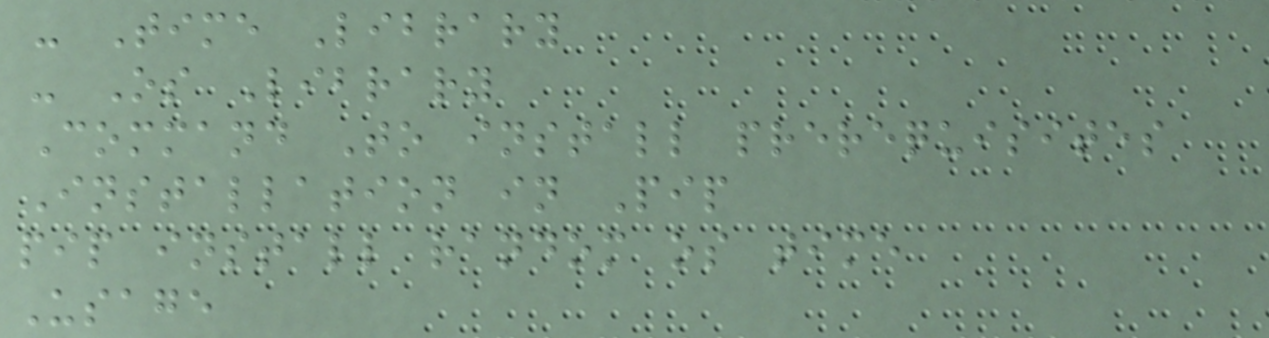- Time Library
- Os Library
Command To install prerequisites
Installation in Pip
pip install random os time
Usage
